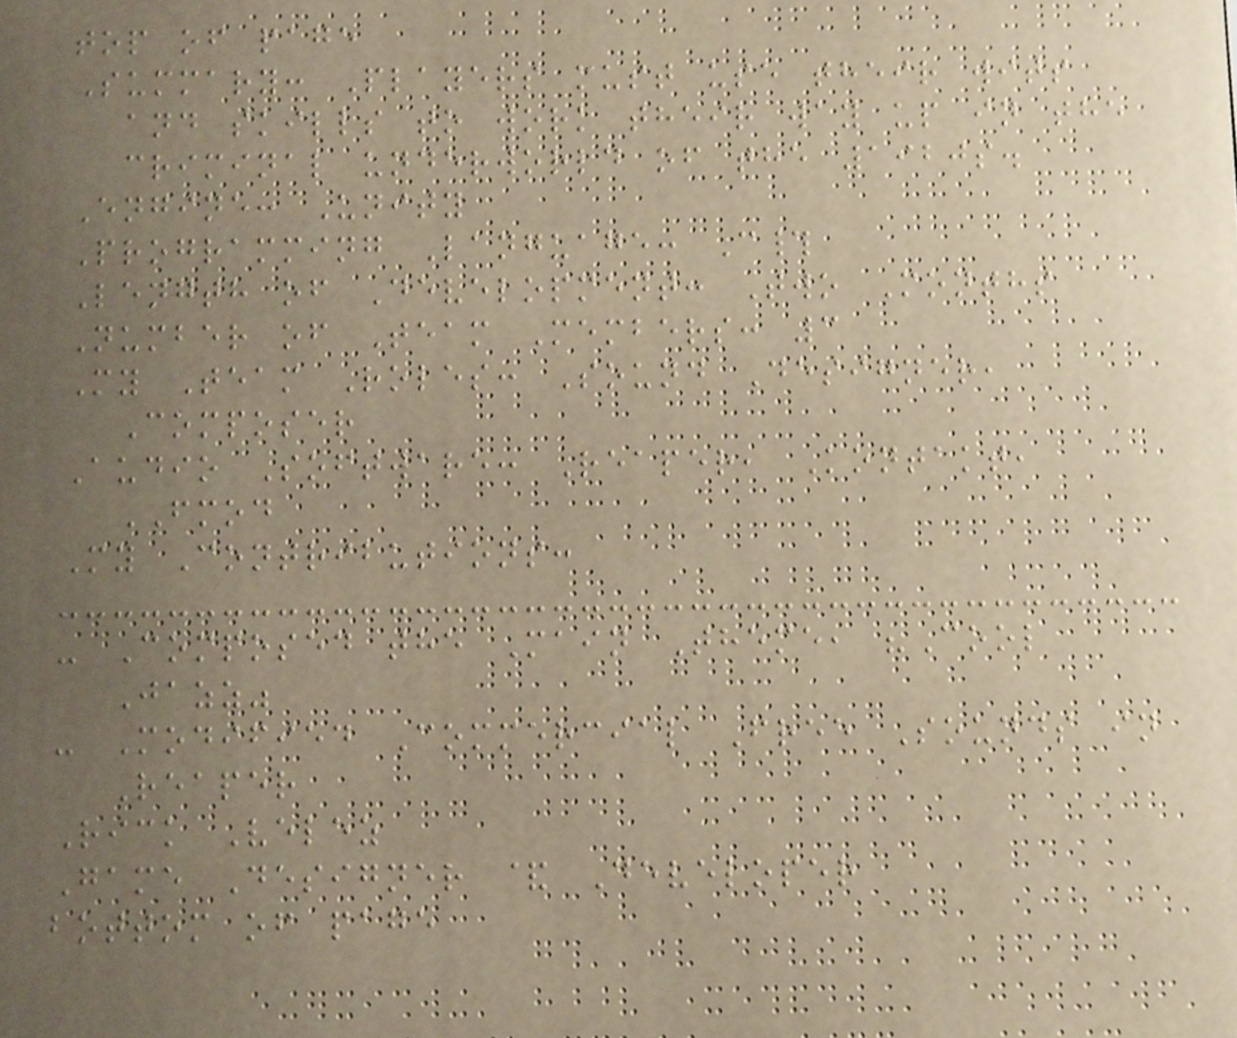top of page
Summary: Players must use their wits
and skills to work their way up in the
criminal underworld of the 1920s.
Engine: Unity
Programming Language: C#
Length of Development: Two Months
Number of Team Members: 3
My Team Roles: Sound Designer,
Composer
Audio Software: Reaper, Kontakt,
FMOD
My Contributions:
- Composed the Main Theme, "Cool
Jazz"
- Modified Commercial Free Sounds in
Reaper
Rick Velez
Game Designer & Developer
bottom of page
